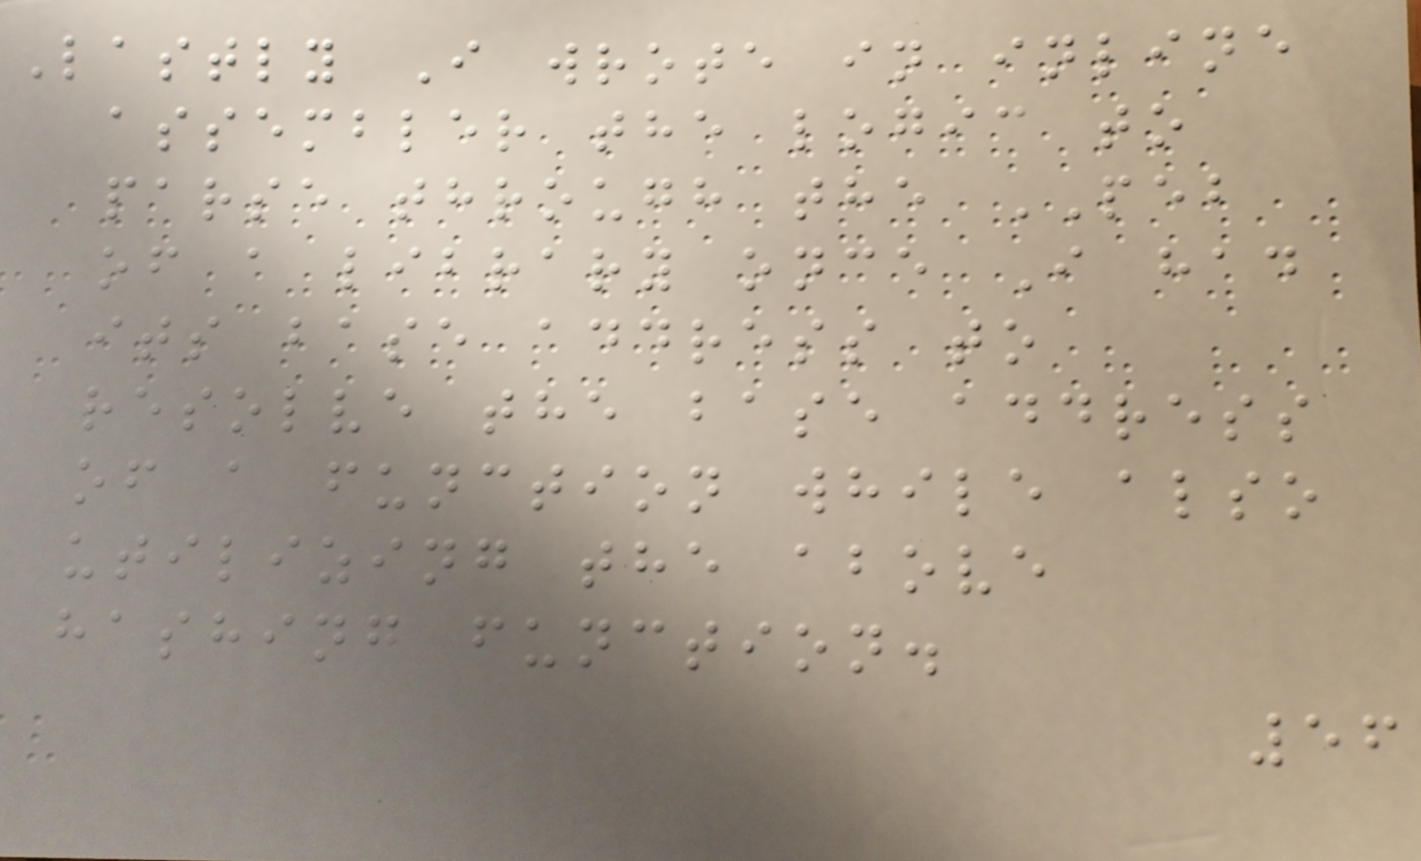Lastly I wrote in inline
assembler the logic to
parse through the PEB
of a library once I had
its base address to
resolve the base address
of a function while also
utilizing the above
hashing function.
56
